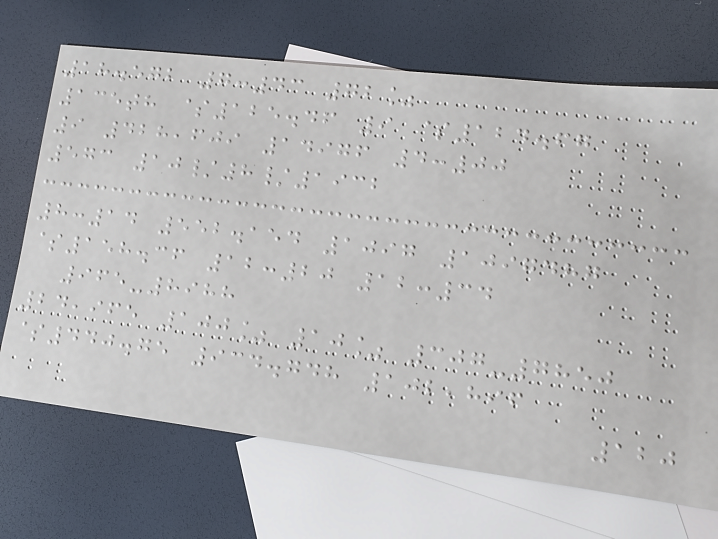18.572 7:43 72%
135th $125.46 9 $124.67
9 428,609 14976 4:00
573 10/8/1932
8:14 552.154 1097 1097487
$158.36 12:20 12:34
965-8988
24,965 100% 10% 307-7850
$440.75 934.748 102,896
120
